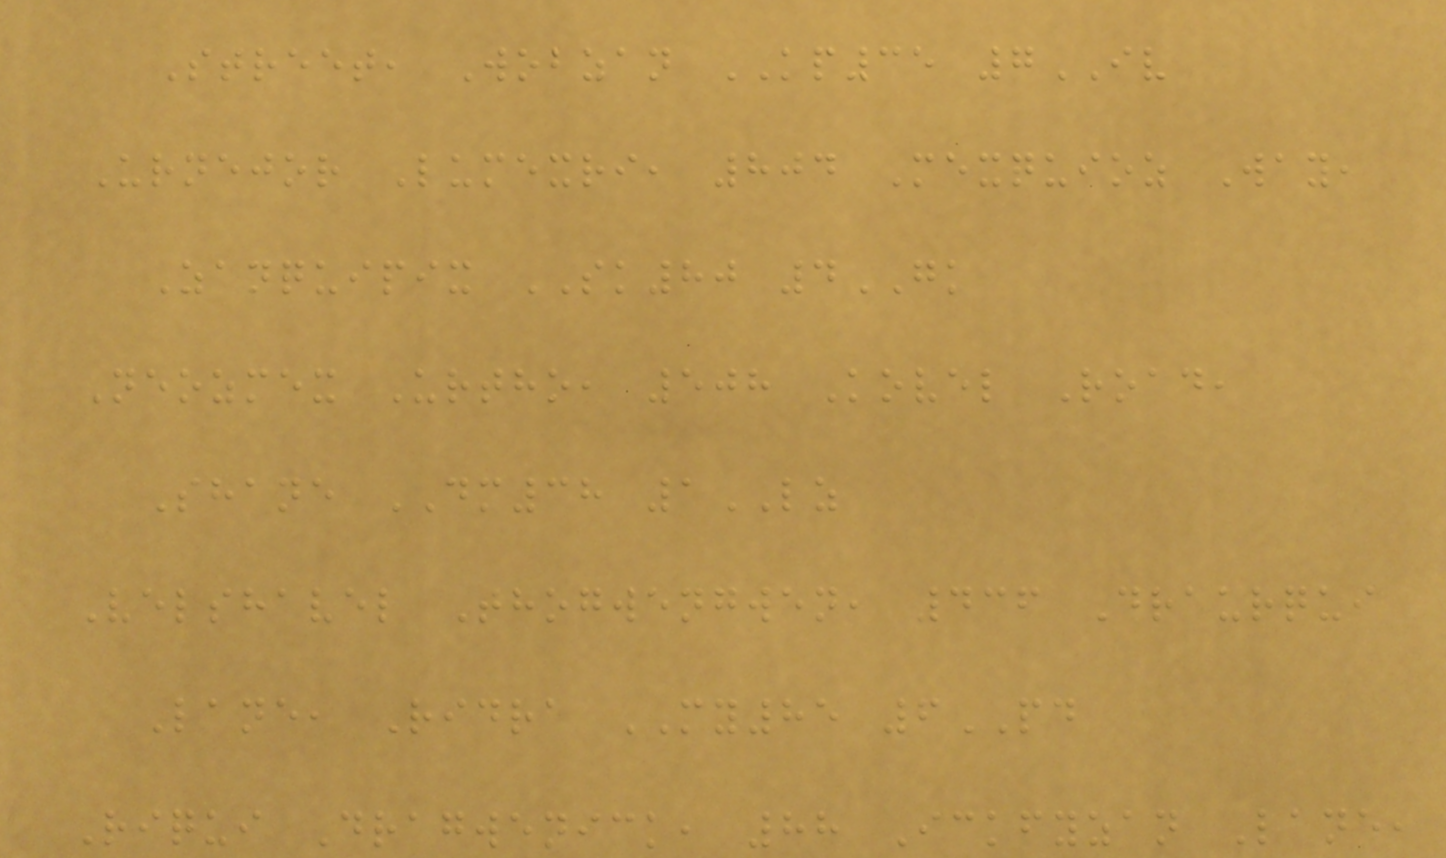Street, Wobzan KP35 7IV
Urnejor Lumexri, 804 Mexquioz Way,
Zanquipix SK80 4GK
Neozmex Urtho, 508 Kovel Road,
Shane DM38 1LZ
Velshavel Thogwengwen, 436 Draurqui
Lane, Ridra MY85 6PD
Riqui Dragwenick, 88 Ickfyzan Lane,
